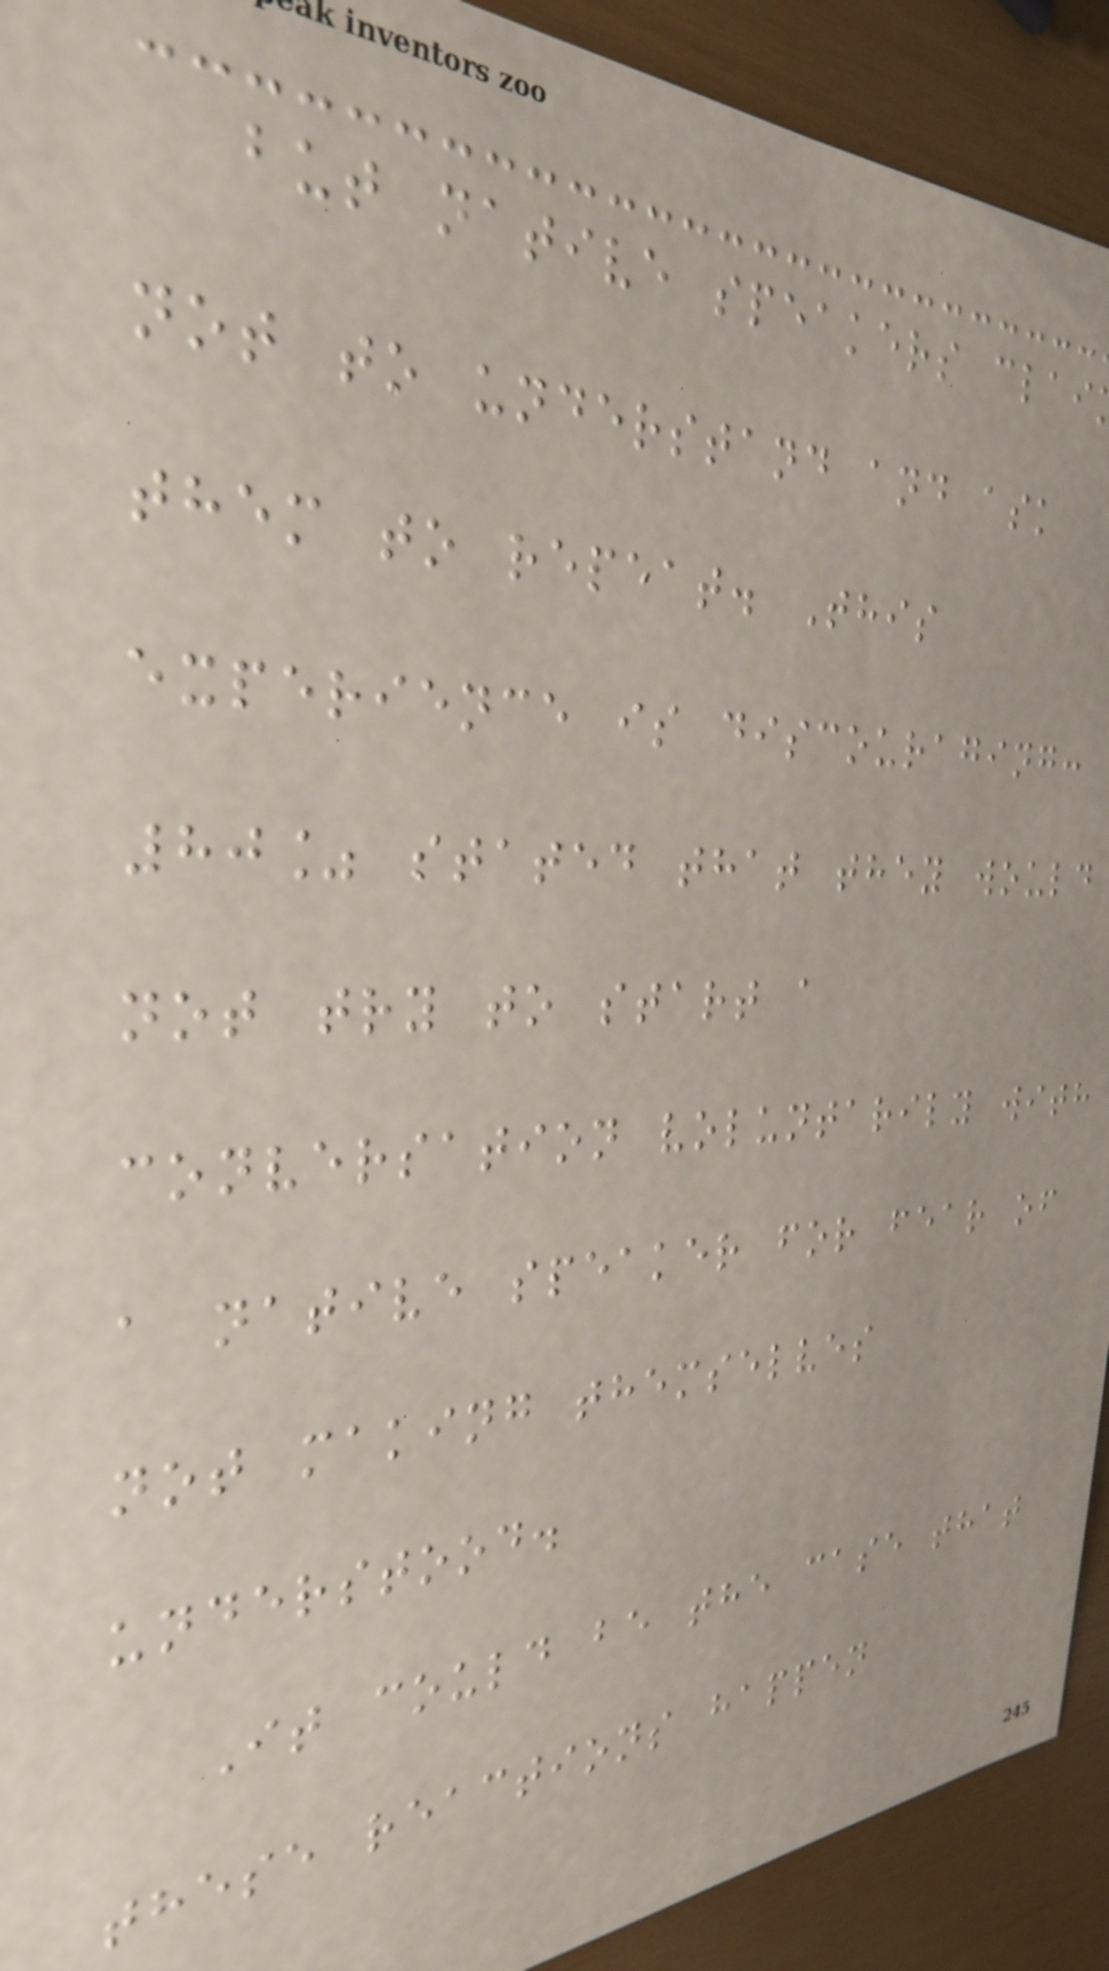but native speakers clai
not to understand and ask
them to repeat. This
experience is discouraging:
80% stated that they would
not try to start a
conversation voluntarily with
a native speaker for fear of
not making themselves
understood.
It could be the case that
these reactions happen
